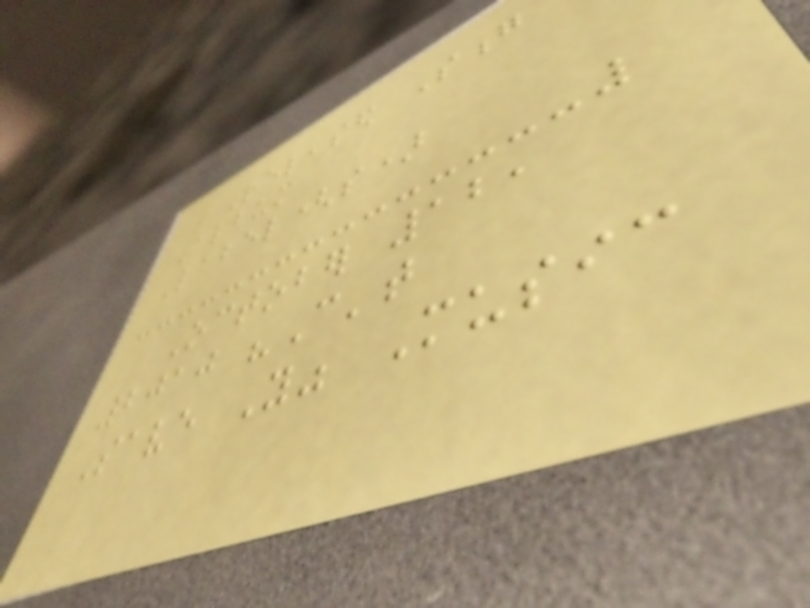Released Song
Album
Label(s)
October 12,
2010 "Can't
Save You" Music
